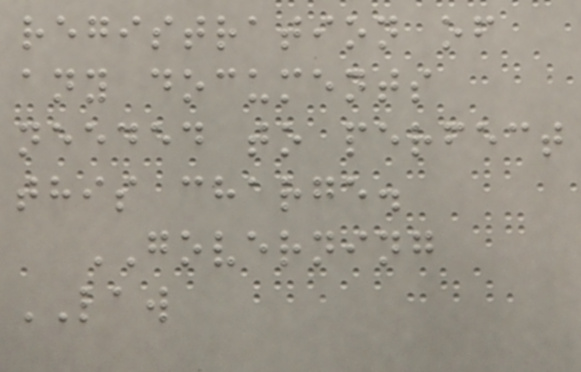registration of
any documents
needed to perfect
this charge.
GOVERNING
LAW
